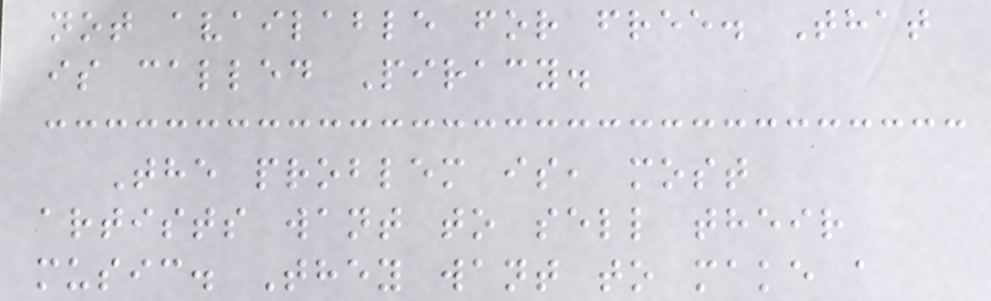not available for free. That
is called Piracy.
The problem is, most
artists want to sell their
music. They want to make a
